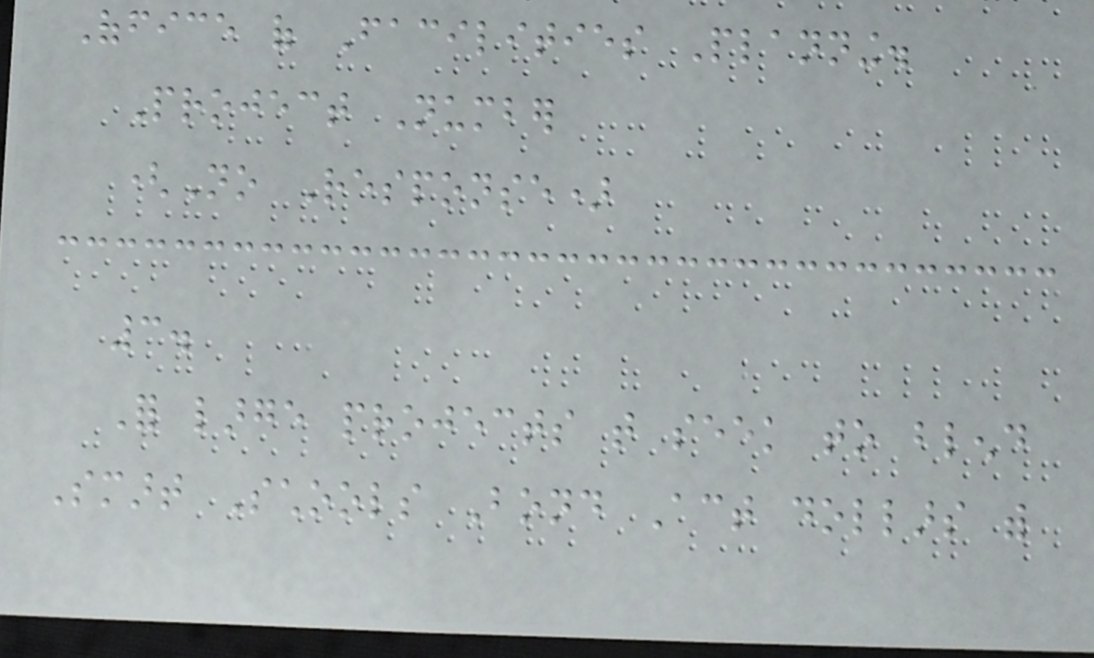Office of Facilities Planning.
Project Number
(No Response)
3.
For large projects that seek to blend
Smart Schools Bond Act dollars with
